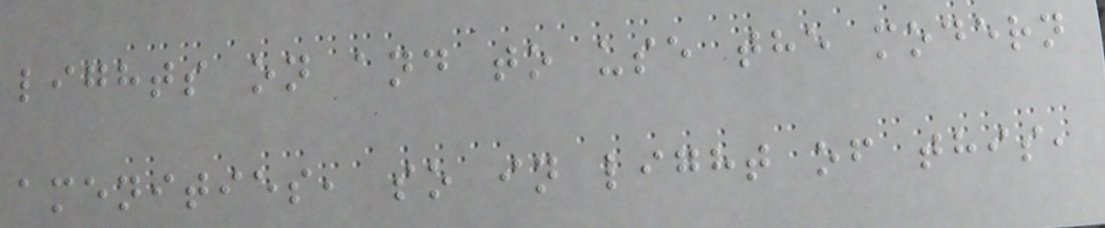lights on and to use the modern
amenities, so in light of this,
